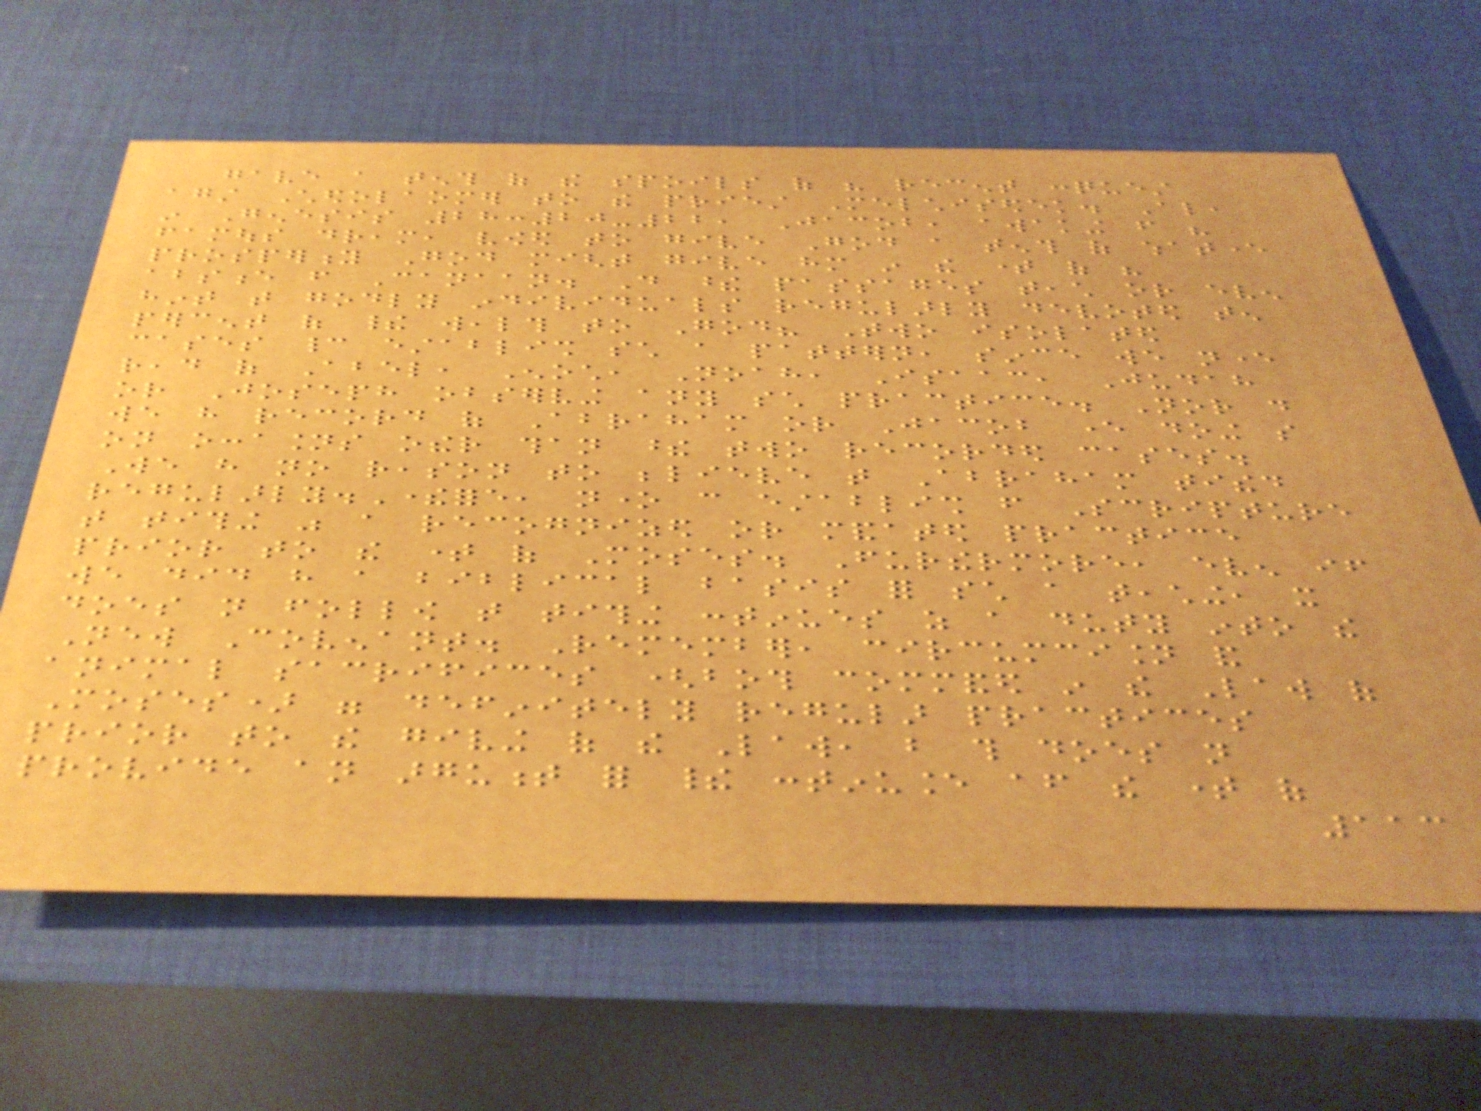gave a tenth of the spoils of his recent conquest
against Chedolaomer to the priest Melchisedek. Also,
in Genesis 28:20-22, Jacob, awaking from his
famous dream, vowed to give God a tenth of whatever
prosperity God might give him in the time of his
absence from Canaan. Do these passages teach or even
hint that godly individuals regularly devoted ten
percent of their wealth to God? Two isolated
cases cannot establish such a pattern, since we never
read of Abel, Enoch, Noah, Isaac, Judah
or Joseph observing any such practice. Nor do
we have record of Abraham or Jacob ever doing so
on occasions other than these two recorded cases.
We have no reason to believe that Abraham tithed
regularly.Therefore, none can establish from Scripture
that tithing was a recognized or mandated practice
prior to the time of Moses. Furthermore, even if
we did have a biblical basis for such a teaching, it
does not follow that tithing continues as a duty into the
New Covenant. Remember, circumcision and
animal sacrifices (both commanded in the Law of
Moses) were definitely regular practices
prior to the giving of the Law, but this does not
provide an argument for their continuance after the time of
113
